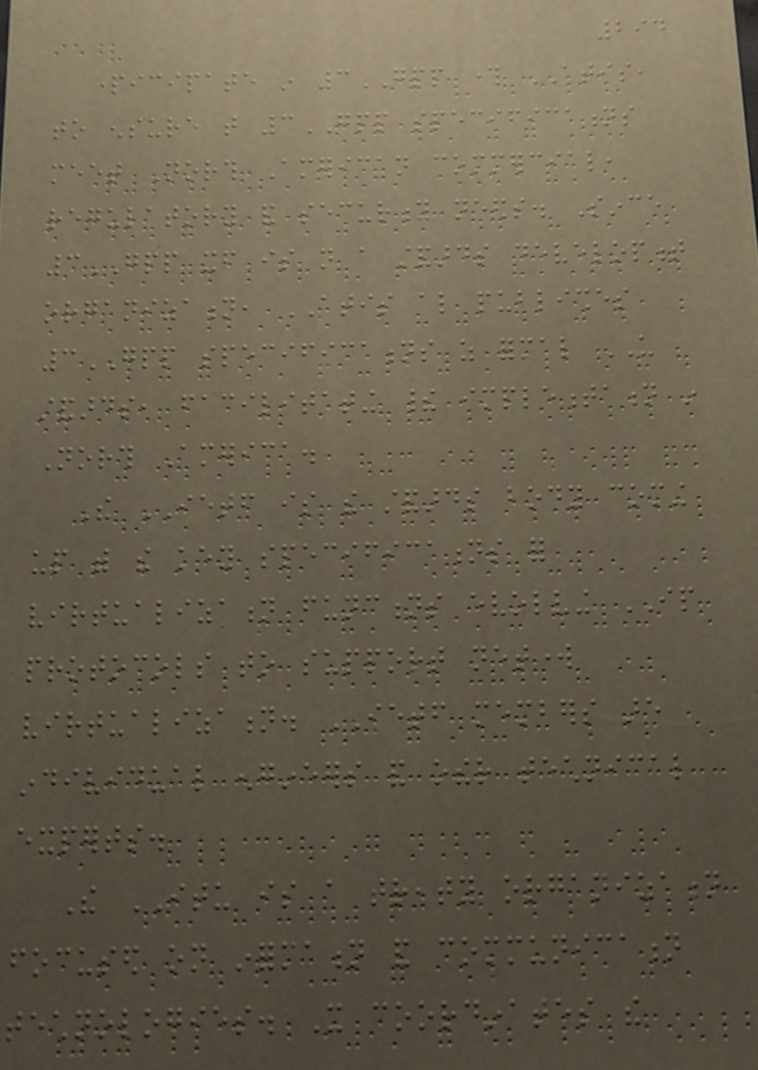294
participate in 3GPP through ATIS,
to ensure that 3GPP specifications
meet North American commercial,
regulatory and security needs. Since
3GPP itself is not a standards development
organization, ATIS also publishes
3GPP specifications as formal US
standards, facilitating their implementation in
North America.
The IETF is the standards body coming
up with the key specifications for
virtualization functions evolving IP
protocols to support network
virtualization. IETF members are
individual engineers and other technical
experts.
The ITU is a treaty organization
focused on information and communication
technologies. It coordinates the
